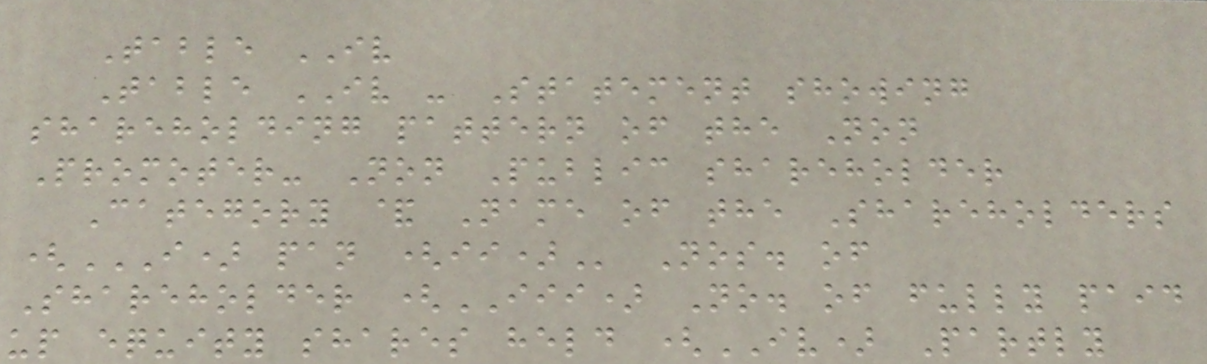Table IV
Table IV - Statement showing
shareholding pattern of the Non
Promoter- Non Public shareholder
Category & Name of the Shareholders
(I) PAN (II) Nos. of
Shareholder (III) No. of fully paid
up equity shares held (IV) Partly
